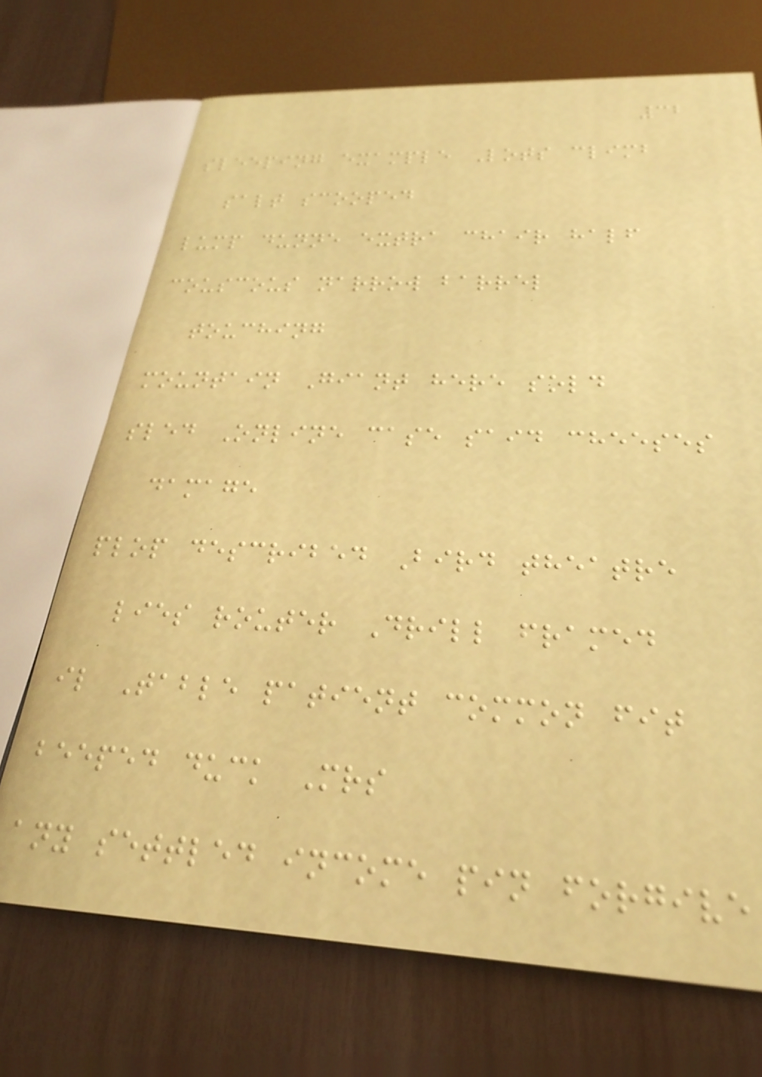32
sleeping example Lots climb
salt scooped
lump dunne extra chair half
couscous narrow barrel
touching
mountain Giant here sold
sled Online case said cheeses
damage
plop described Bird theatre
lies router Drill framed
il Table patient common fit
beeped duck Mrs
any settled income pin forgive
